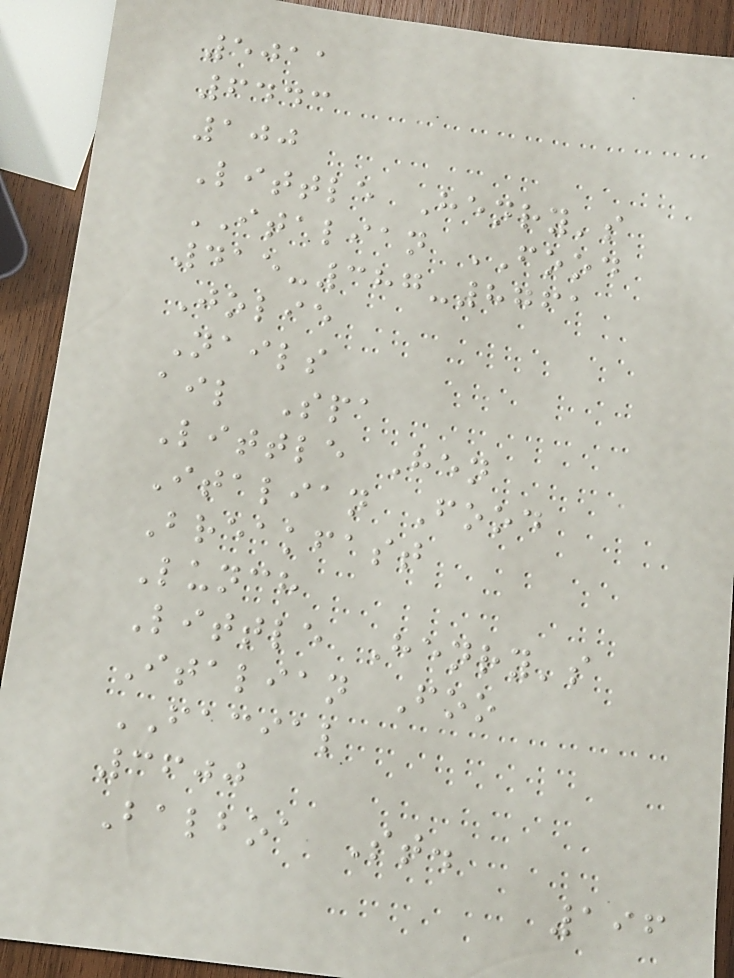5011
6443
100
Little Henry's
ITALIAN FOOD
415-387-8761
Jolie
Nails
ail Spa
Little Hen
Italian Food
Breakfast
Lunch
Little Henry's
Italian Foo
FACIAL
3600
Balboa St.
196
